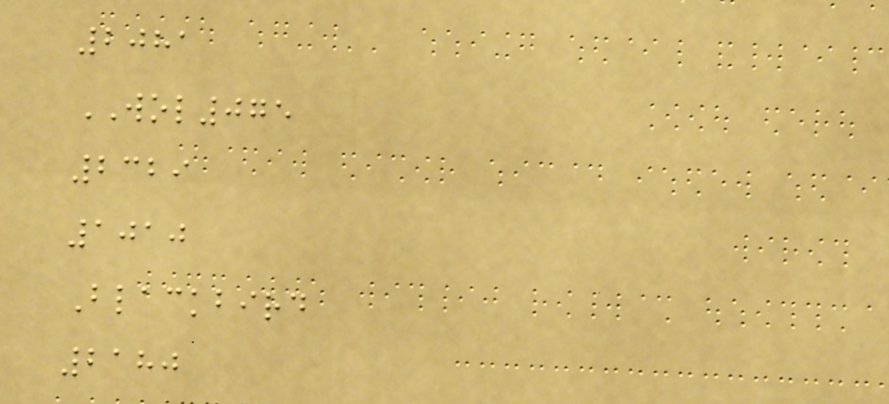2081
WOL075
2329
1010
Blackbird
2180
